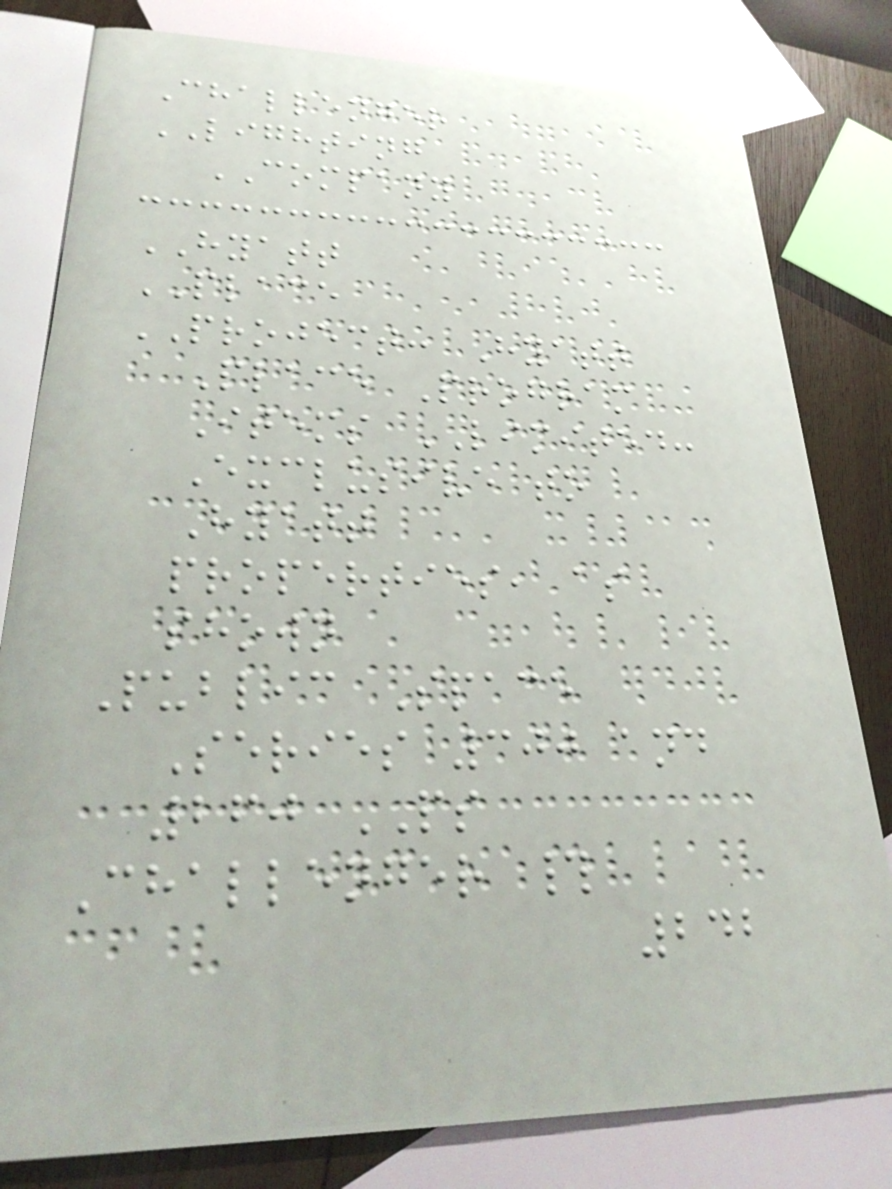Challenger
LIGHTING
COMPANY
HYATT
PLACE
PROJECT: Hyatt
Place Program
Items LIMITED:
Exclusive to
Hyatt
properties, as
shown
Public Space
Series 300 and
260 PS
Challenger #
242
